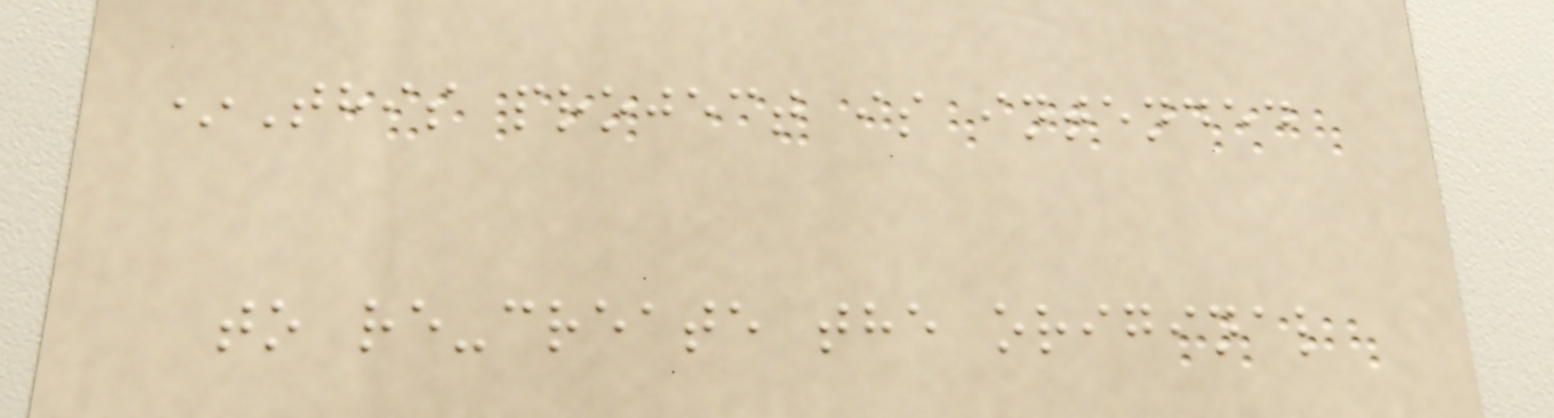*This project is intended
to re-create the original
